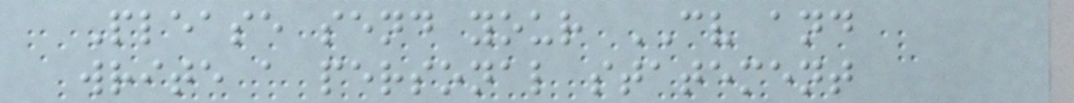Please send your CV and
write a personal statement
